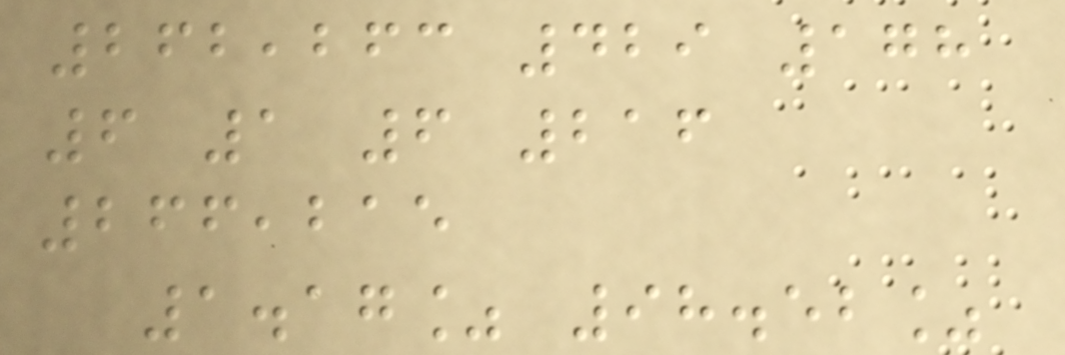262,263 429 178
6 1 6 216
266,215
1.17% 98.52%
